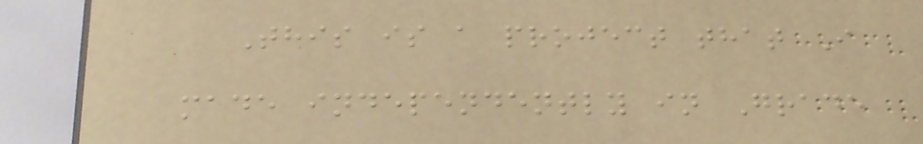This is a project that I
made independently in Grade
